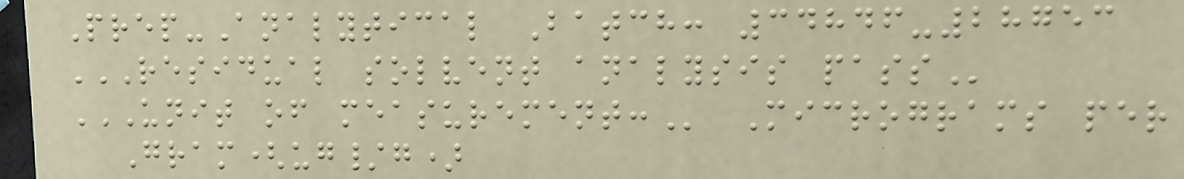Prep-Analytical Batch: 34846-28753
RESIDUAL SOLVENT ANALYSIS PASS
UNIT OF MEASUREMENT: Micrograms per
Gram(ug/g)
